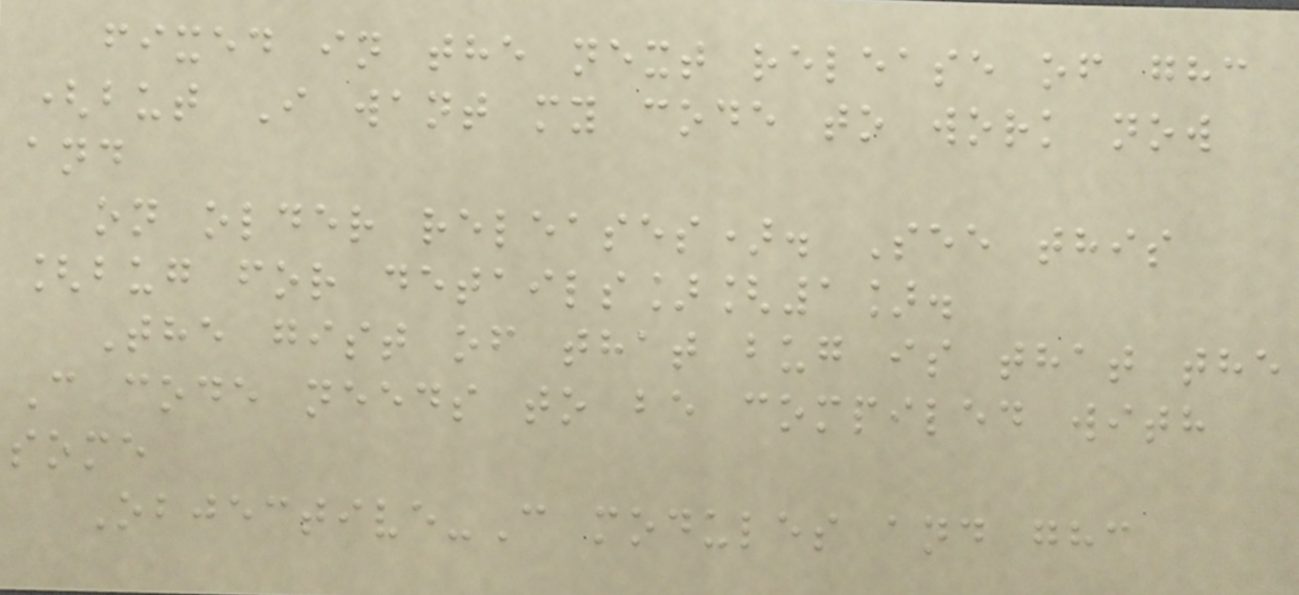fixed in the next release of ghc
(but I want my code to work now
and
on older releases). See this
[bug for details][1].
The gist of that bug is that the
C code needs to be compiled with
some
Objective-C modules and ghc
